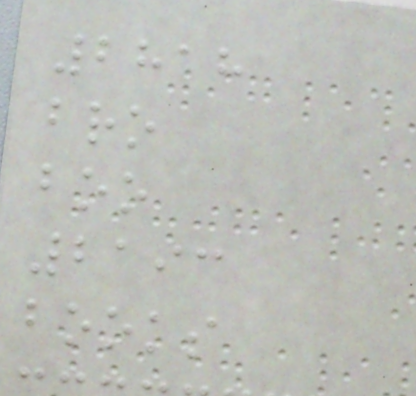2818
bro
boo
2193
books
